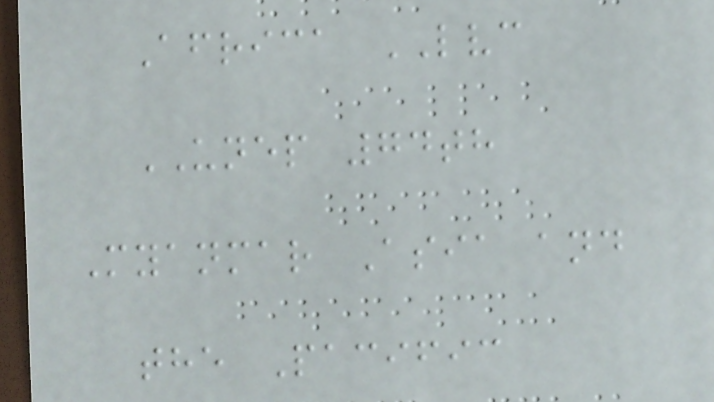Africa LVC
UNEP 74th
Myanmar Asia and
the Pacific
